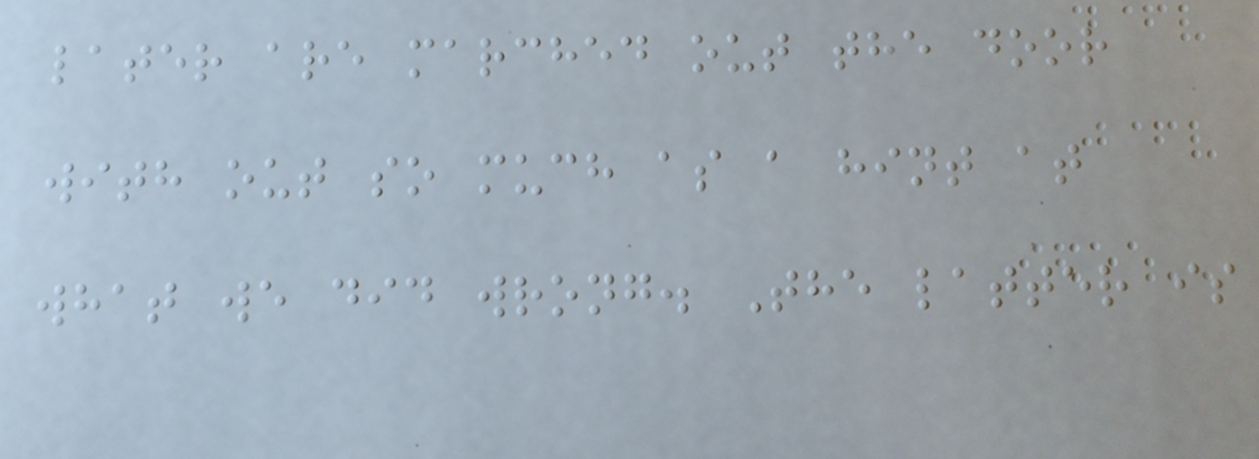later are marched out the door
with out so much as a hint at
what we did wrong. The latter is
